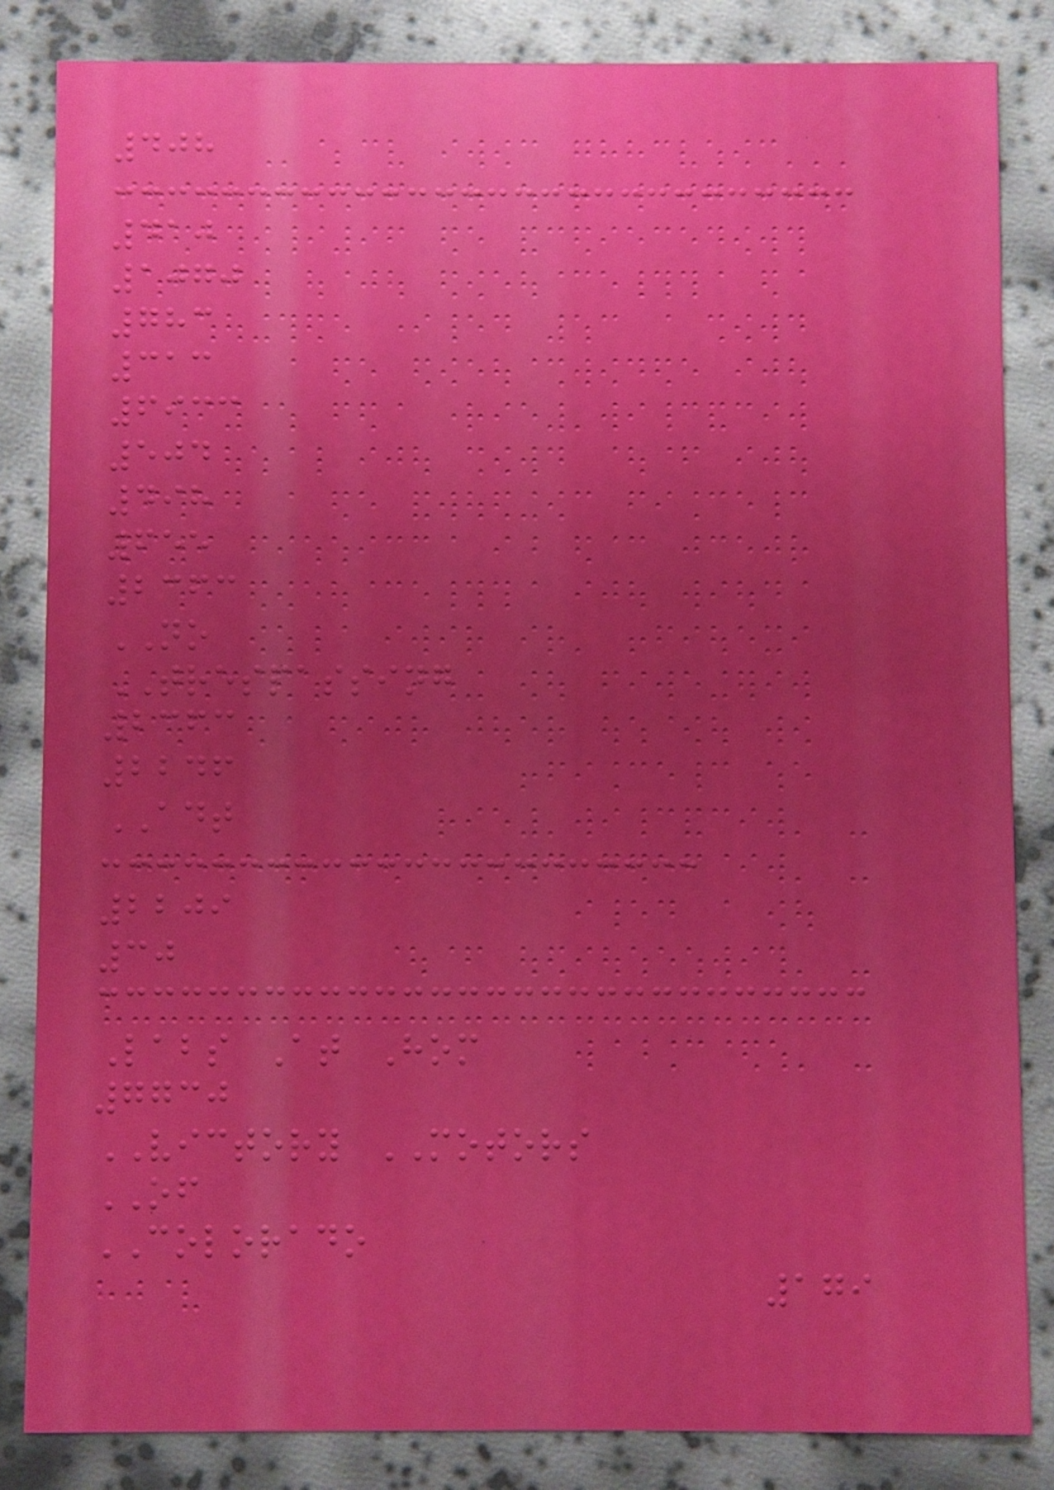408
410
1070
783
313
6933
504
498
655
2363
NO
TRESPASSING
2363
2246
ADT
2209
30
Labs At Hom
7730
VICTORY MOTORS
OF
COLORADO
179
